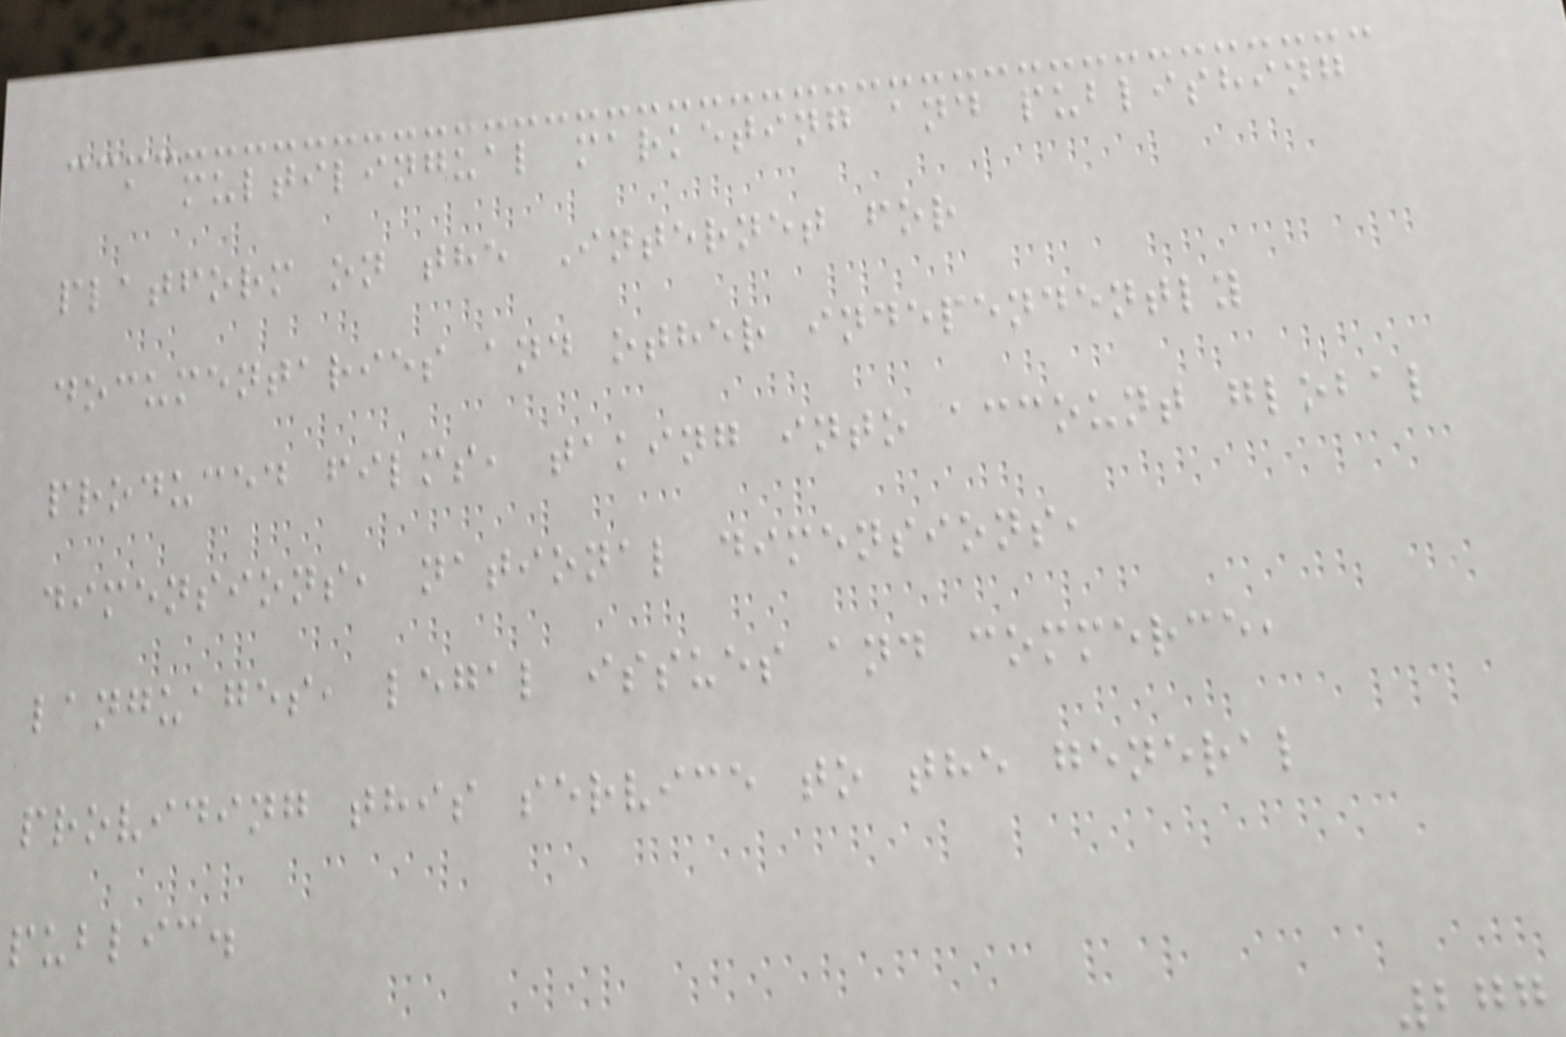a multilingual marketing and publishing
platform on the Internet for
documentaries and other independently
produced films, taking into account global
dimensions, national dimensions,
languages, legal issues and commerce,
providing this service to the general
public.
277
